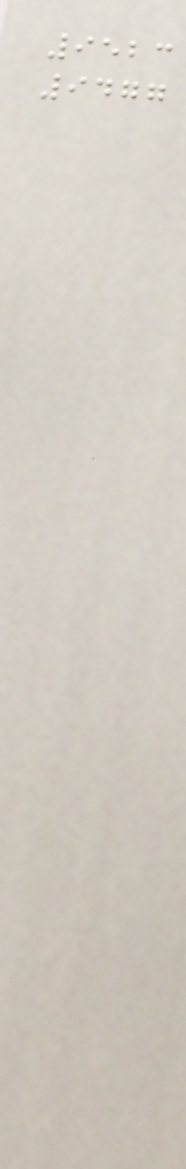9523
9477
